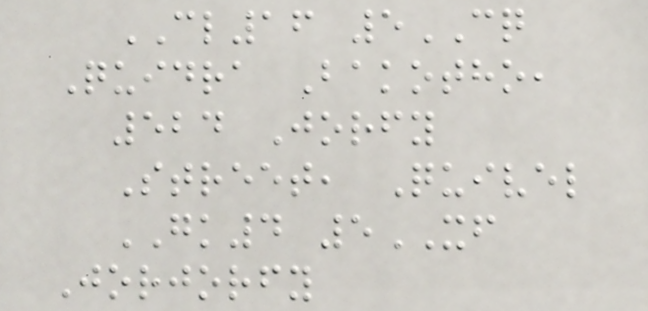CL16 5CQ
Quidra Bakotho,
524 Jorfy
Street, Quivel
GK4 5XF
Jorjorfy
